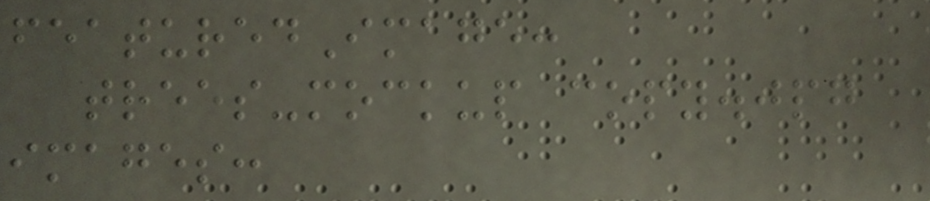featuredImage:
trees-mockup copy.jpg
images:
